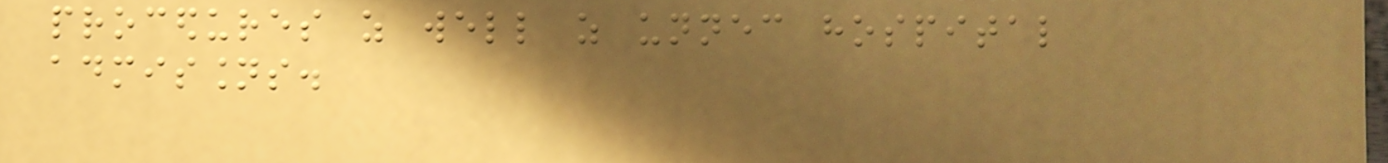procedures as well as unnecessary hospital
admissions.
